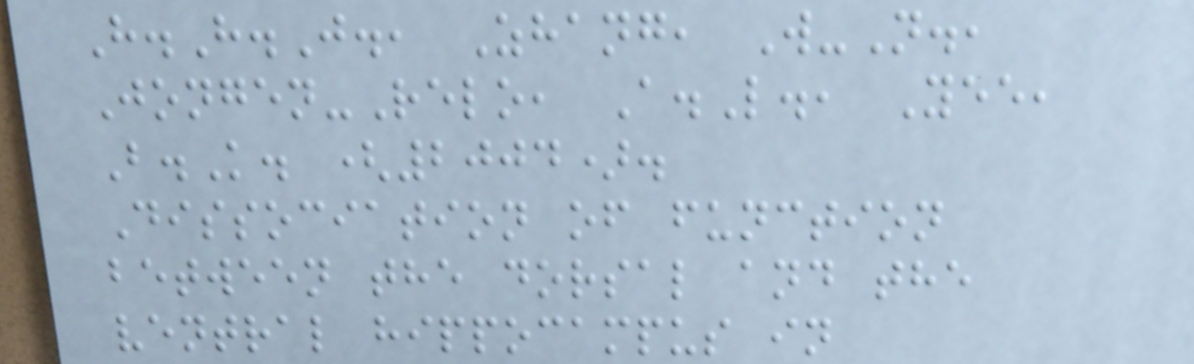H.H.J., Zhang, W-N.,
Jongen-Relo, A.L., Yee,
B.K. (2004).
Dissociation of function
between the dorsal and the
ventral hippocampus in
